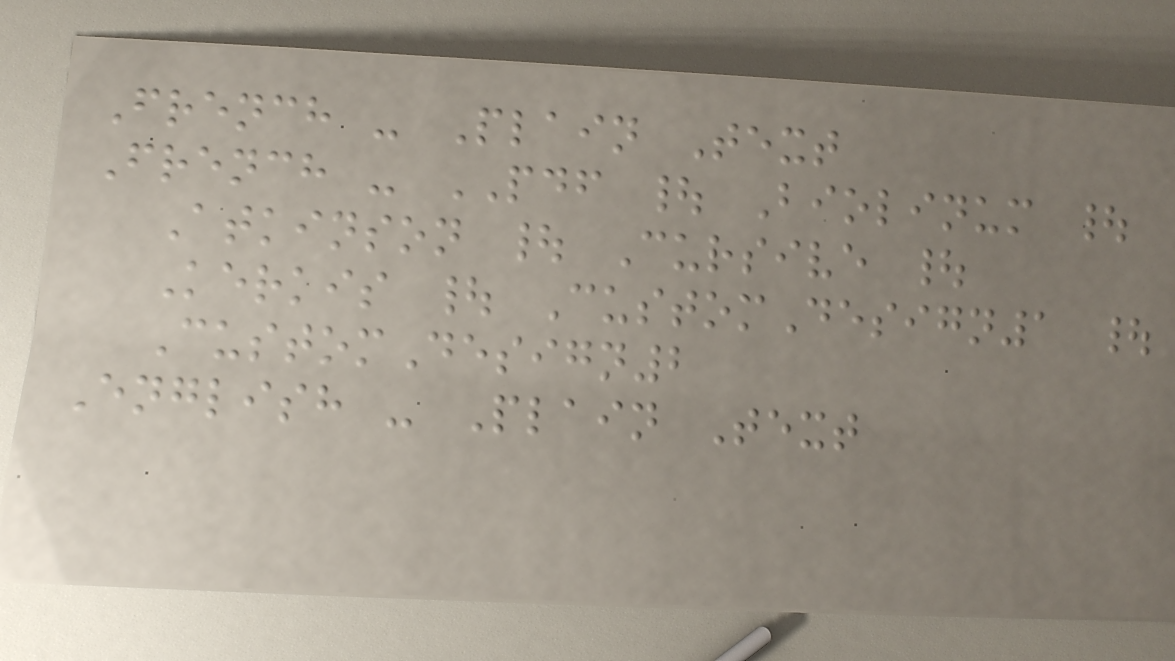French - Plain Text
French - PDF | Biolinum |
Atkinson | Cursive |
Kerkis | CustomDesign1 |
CustomDesign2
English - Plain Text
